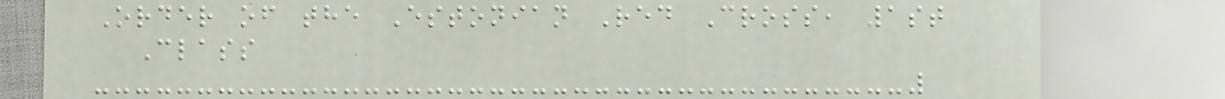Order of the Estonian Red Cross, 1st
Class
